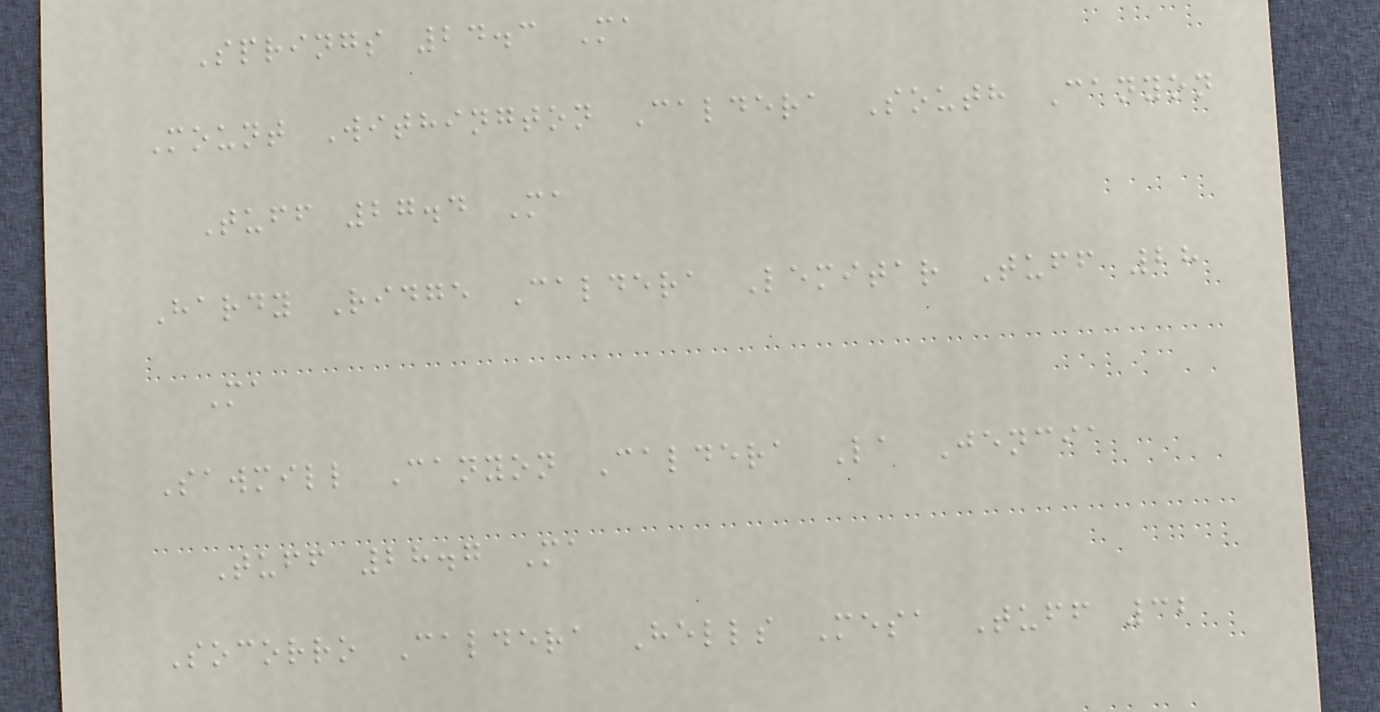Springs 24.3 Ma
Mount Withington Caldera South Canyon
Tuff 27.4 Ma
Hardy Ridge Caldera Lemitar Tuff 28
Ma
Sawmill Canyon Caldera La Jencia
Tuff 28.7 Ma
Socorro Caldera Hells Mesa Tuff 32
